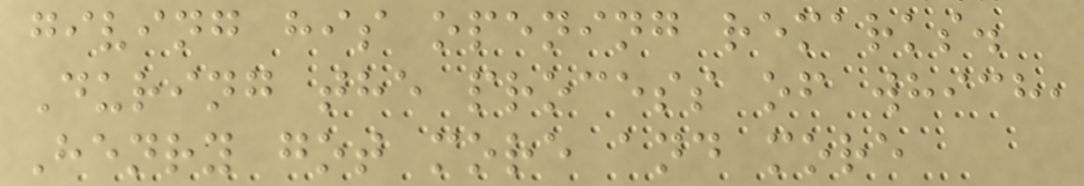giving his opening remarks.
During the process of which,
Henry got more and more
